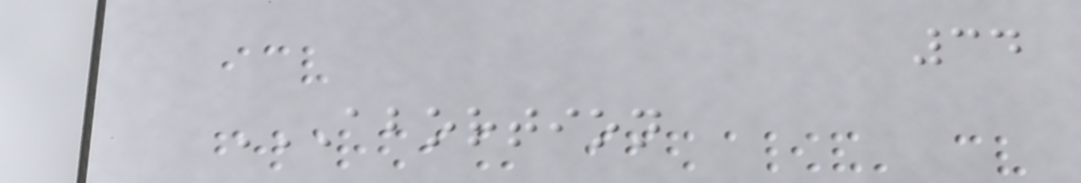34
ABORTION
